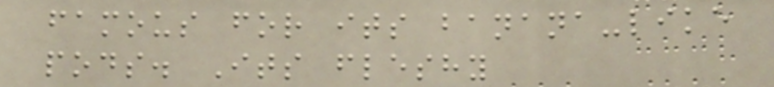famous for its banana-like
pods. Its fleshy
